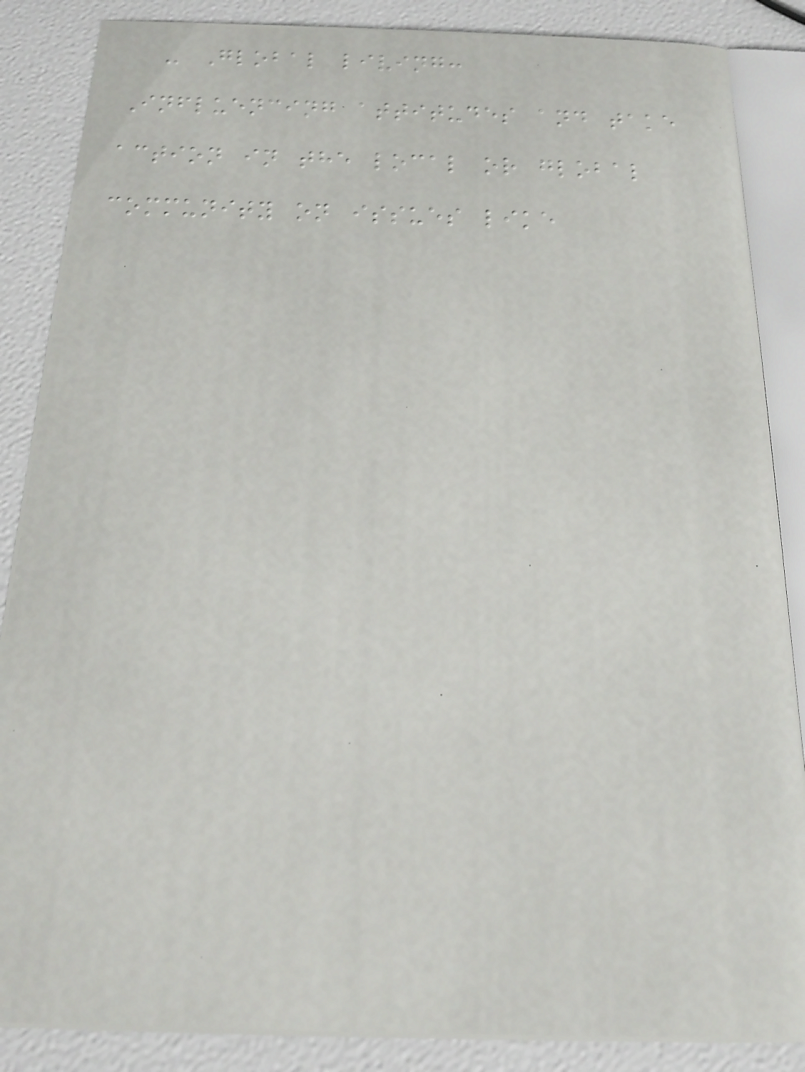- Global living:
Influencing attitudes and take
action in the local or global
community on issues like
